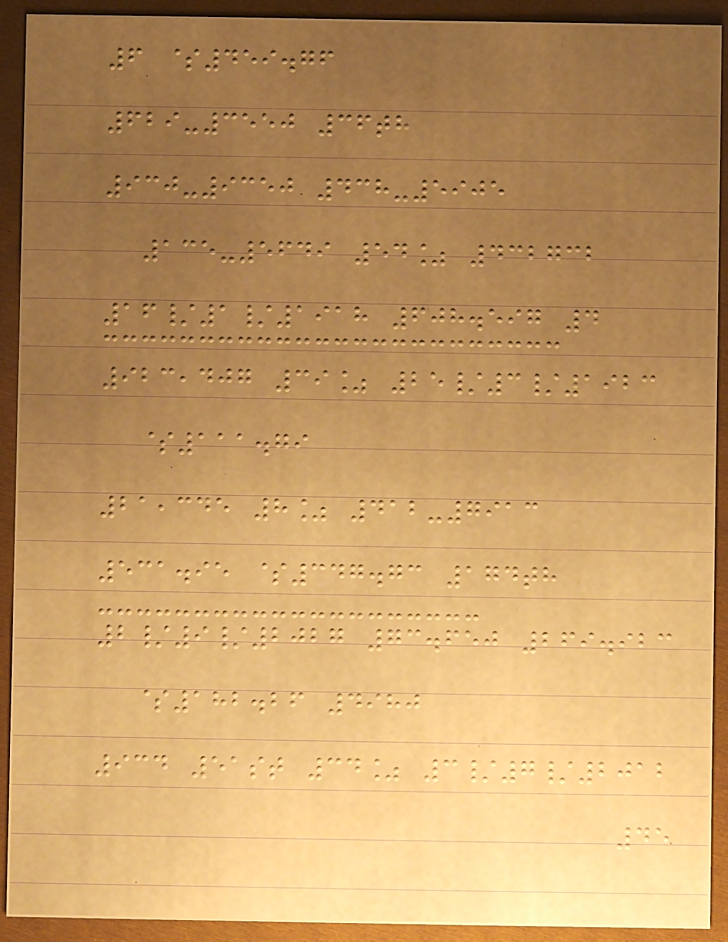6 $459.76
629-3550 36th
930-9350 438-5905
135-5649 54% 432732
16/1/1918 608.597 4
923,407 39% 25/3/1923
$111.79
21,345 8% 412-7913
531.95 $347.73 174th
2/9/2027 73.650 269.923
$182.26 4980
934 51st 34% 3/7/2012
45
